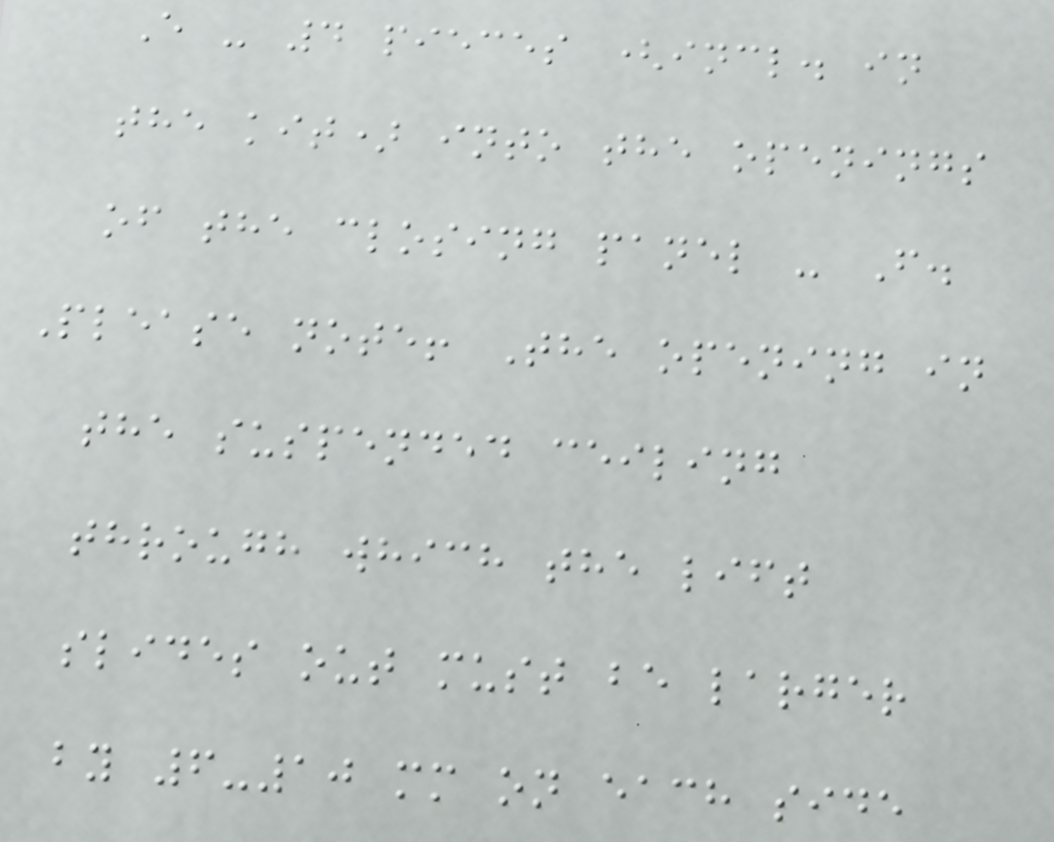E - 4 pieces (incl. in
the kit) into the openings
of the closing panel - F.
Please note! The opening in
the suspended ceiling
through which the lift
slides out must be larger
by 6-10 mm on each side
